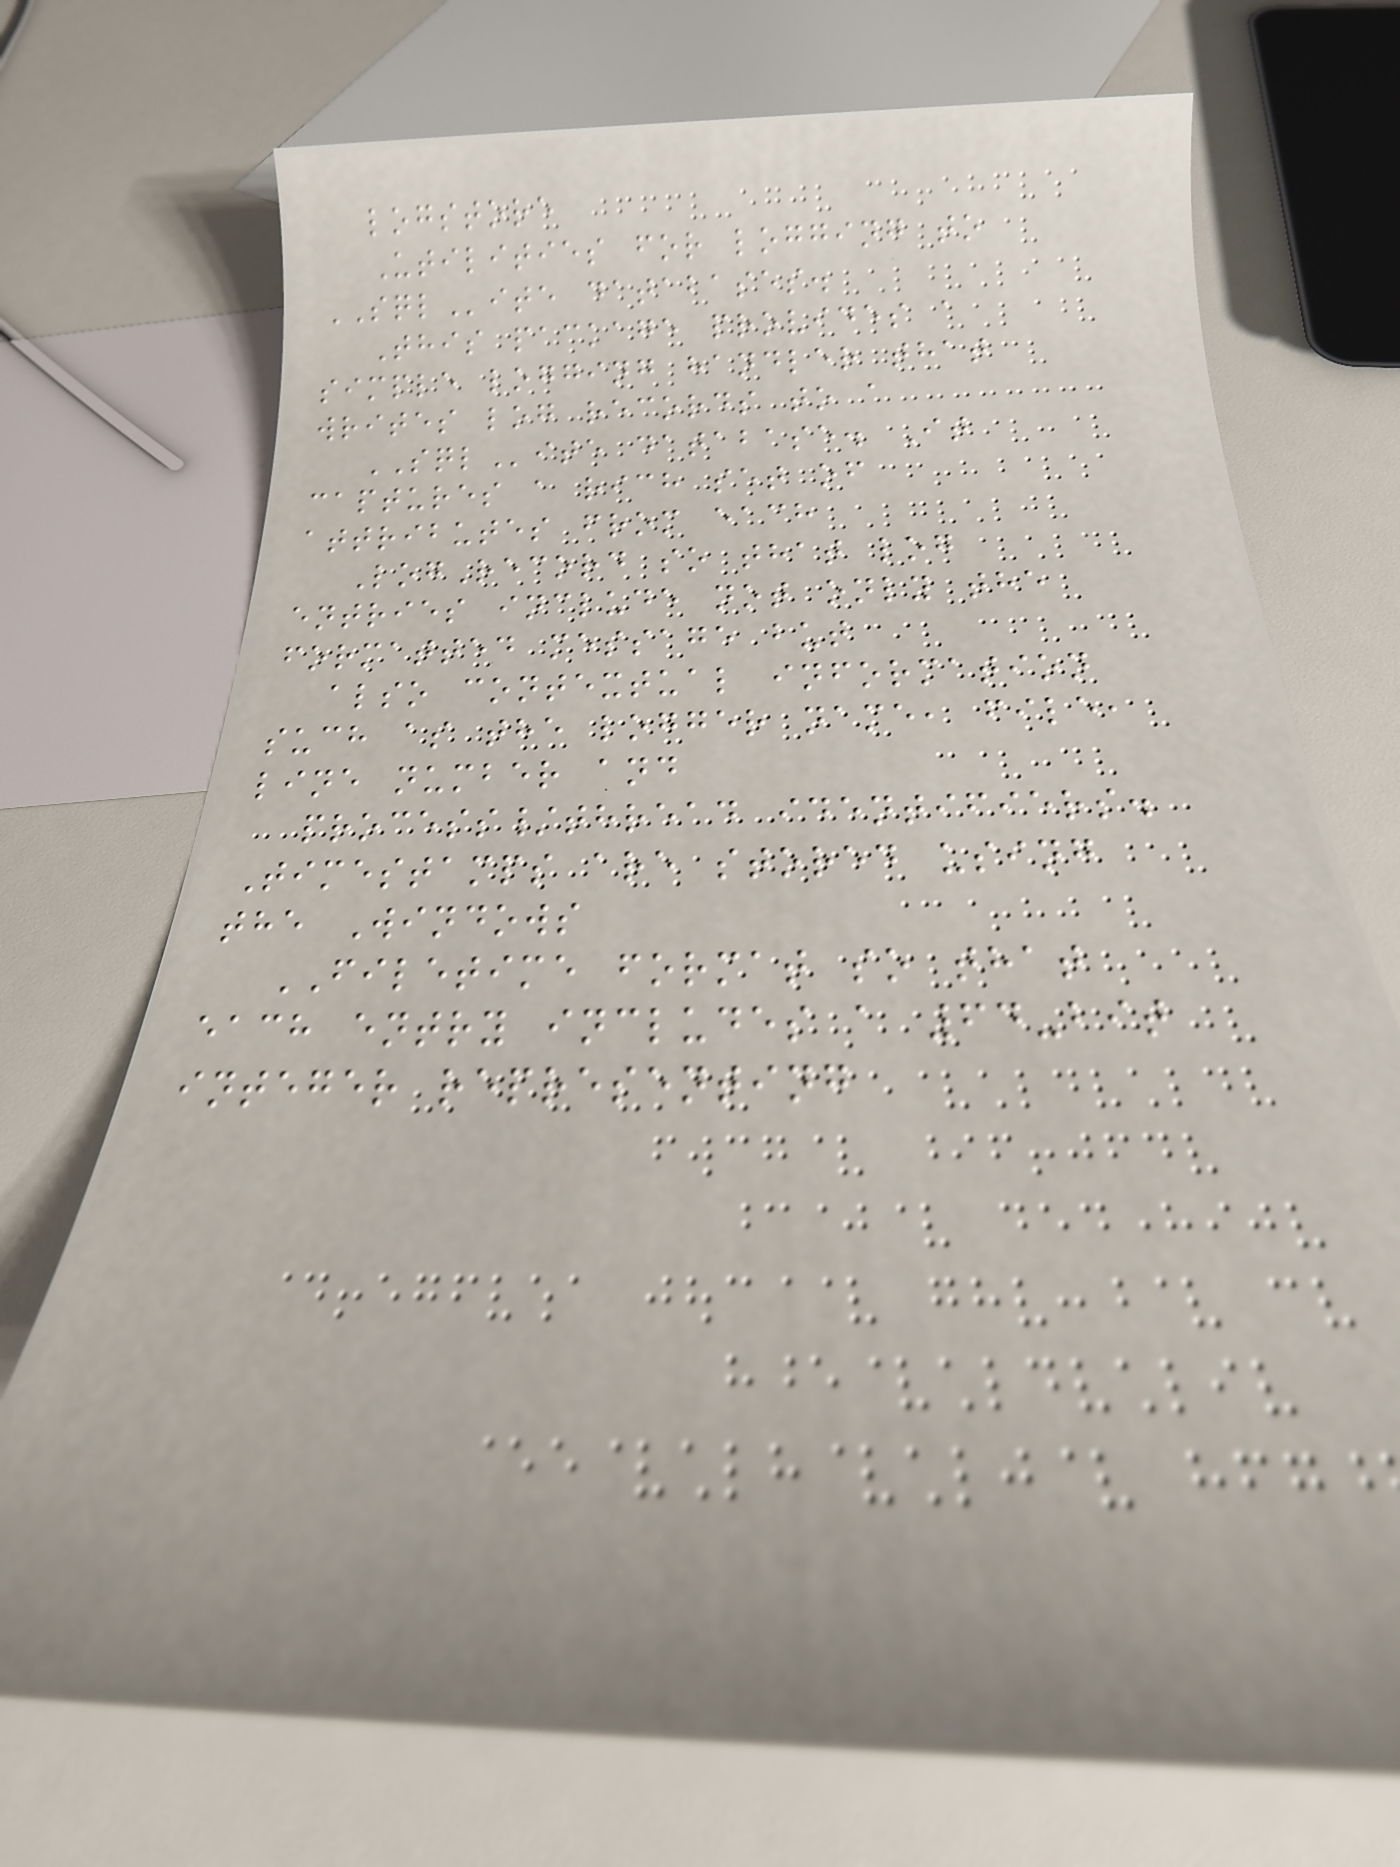logstore
Utilities for logging to
SQLite databases.
This package provides a
simple logging handler that
writes log records to a
SQLite database. It
captures a rich set of
attributes from each
LogRecord so that log
entries include not only the
formatted message but
also contextual information
such as the logger name, file,
line number and
process/thread identifiers.
Timestamps are stored using
the Windows
FILETIME format so that
each entry includes a 64-bit
integer representing
